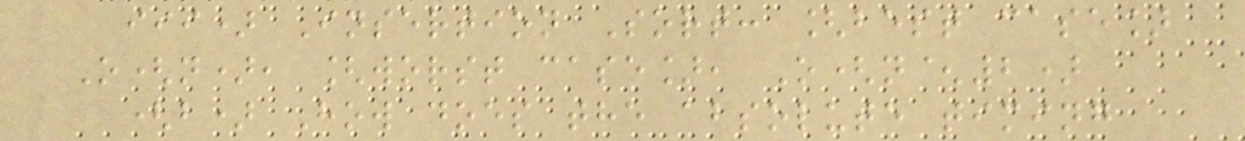iii) Insertion Sort: [best case]
O(n), [worst case], O(n^2)
(b) How does the absolute timing
